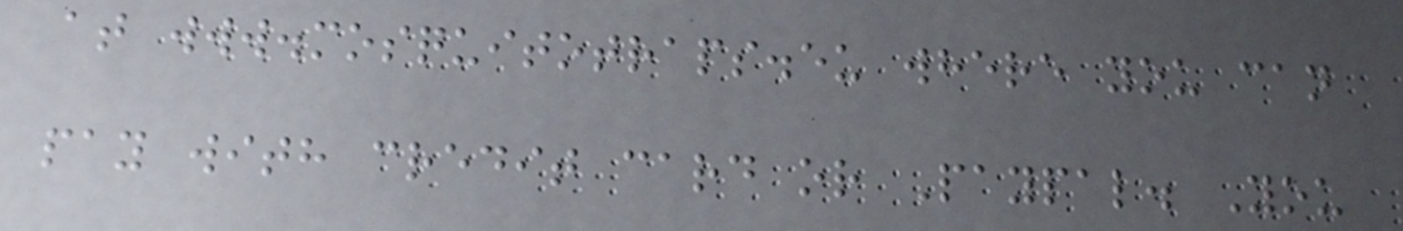at www.mosquitotraps.eu where you can
pay with credit card or Paypal. You
